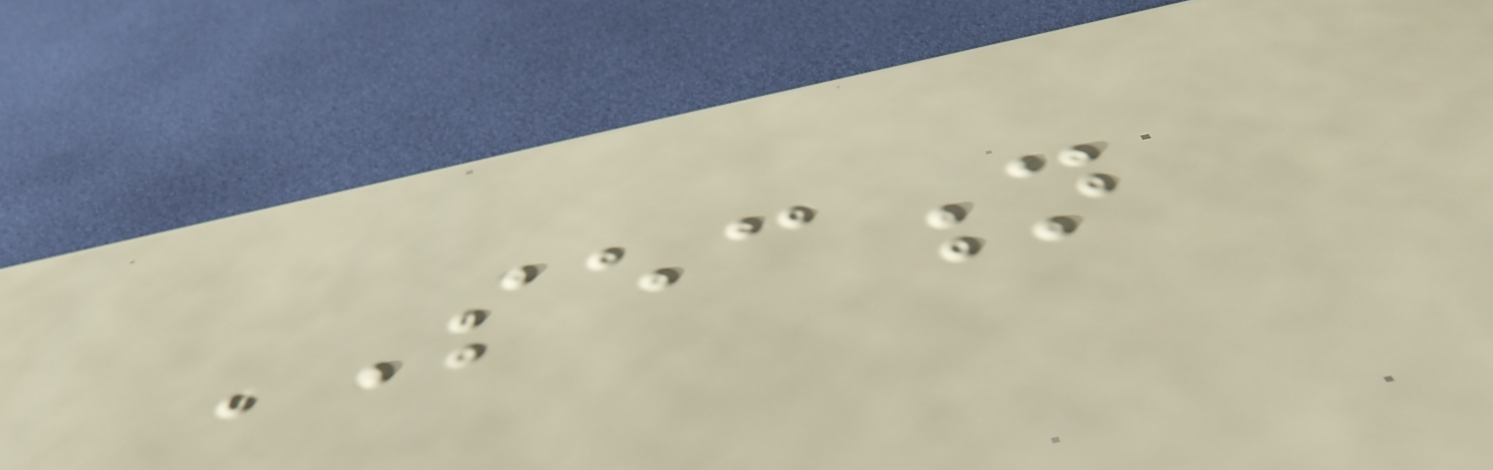SECTION
